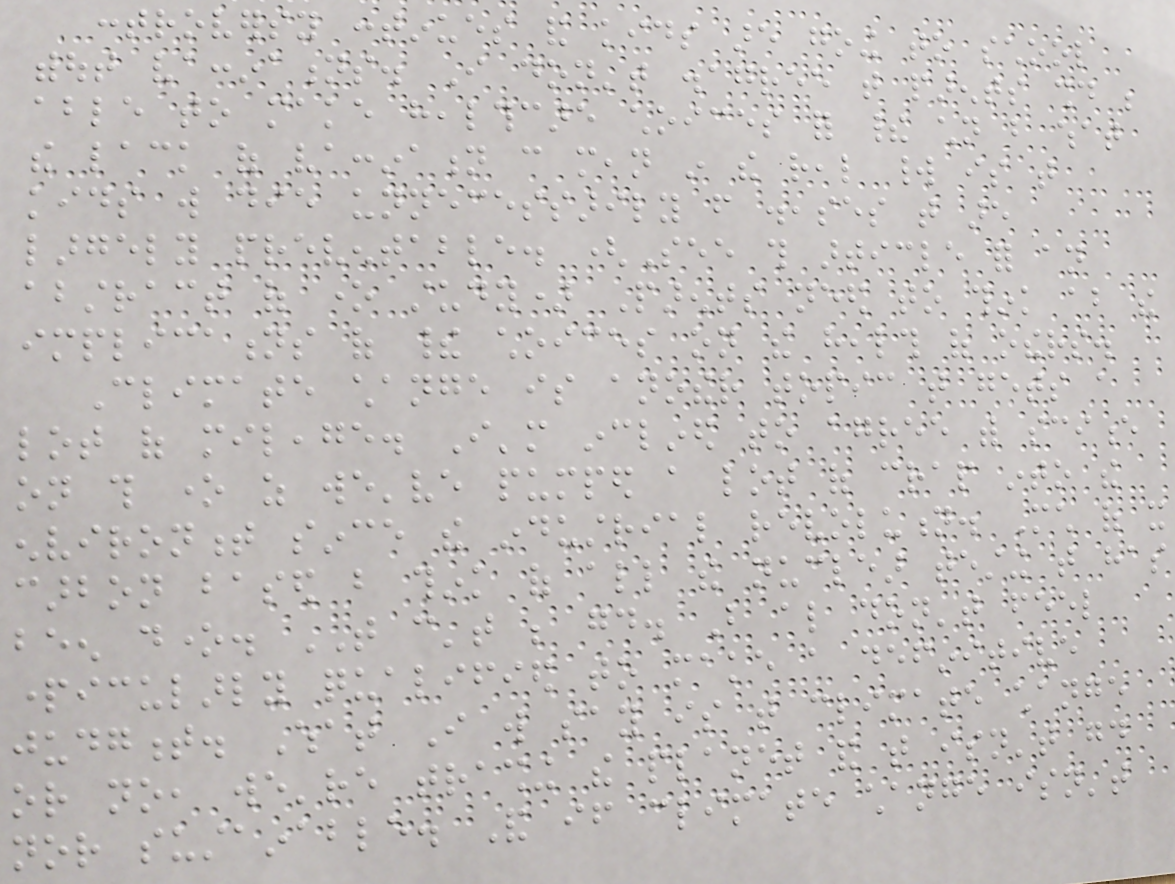controversy continues and kids are going to school
without vaccinations. I don't disagree that parents should be
able to make healthcare choices for their children but what
the lack of vaccination can mean in the real world is that
kids will die unnecessarily from diseases that are
largely preventable. (See this article for an
abstract of one study) Parents need to think about the
implications of their choices on the health of others.
Climate change is another topic that gets a
lot of mileage. I'm inclined to agree with science
on this one as we've pumped a lot of crap into the
environment since the industrial revolution. Much of it
carbon based but think of all the nuclear testing that has
been done. THAT can't be good. But also don't feel
particularly qualified to make a definitive
judgment. What I will say is that climate change
or no, we're trashing the planet and that isn't good
nor sustainable. And if climate change isn't
